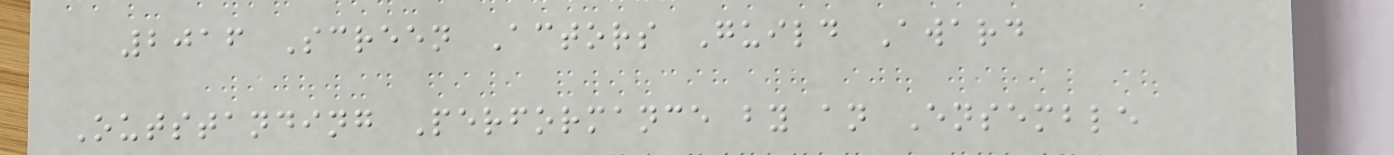2016 Screen Actors Guild Award
Outstanding Performance by an Ensemble
